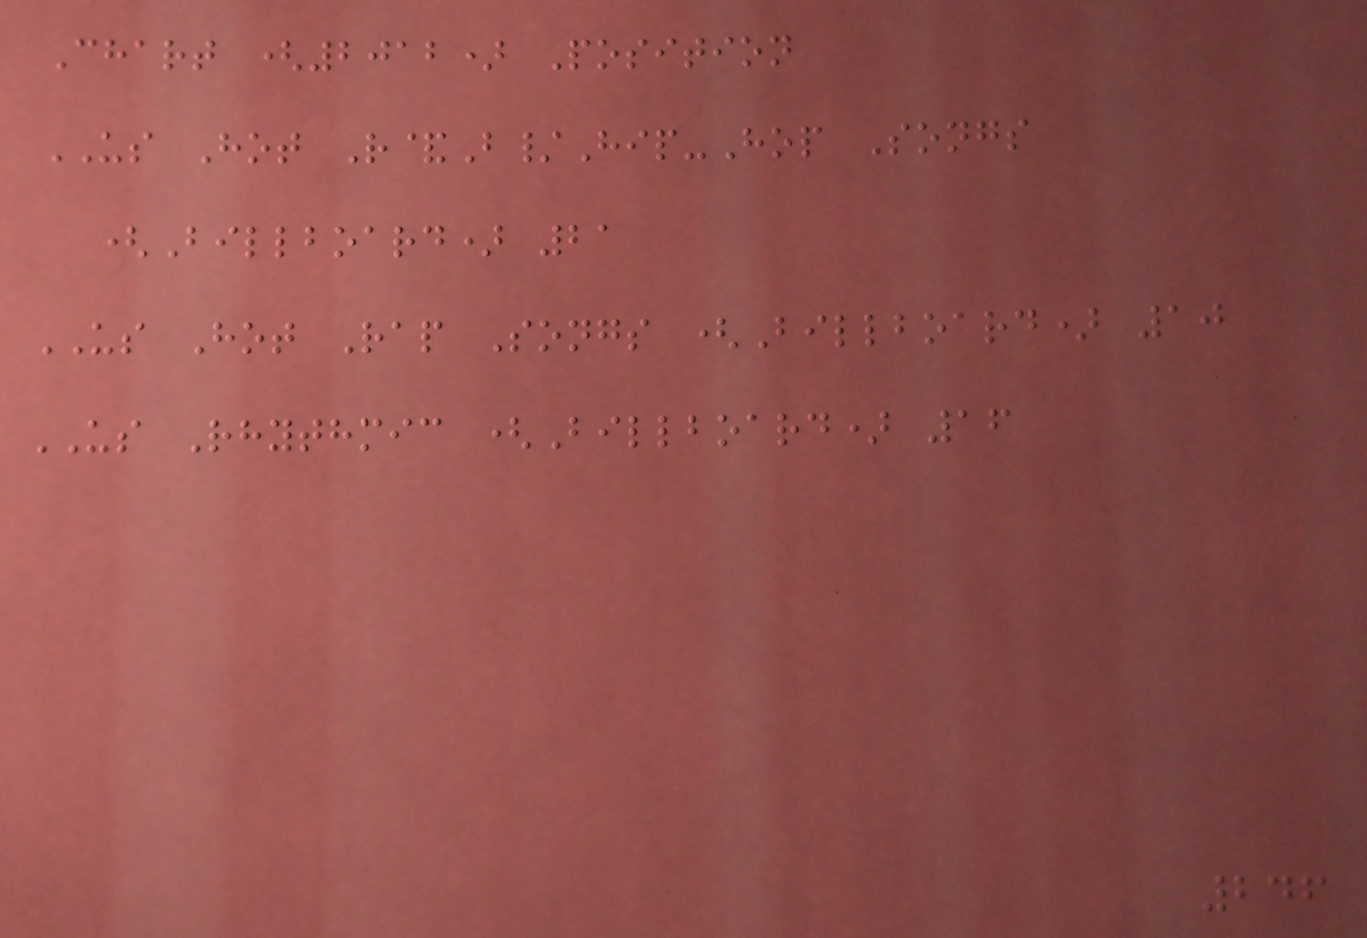Chart (2012) Position
US Hot R&B/Hip-Hop Songs
(Billboard) 21
US Hot Rap Songs (Billboard) 10
US Rhythmic (Billboard) 16
246
